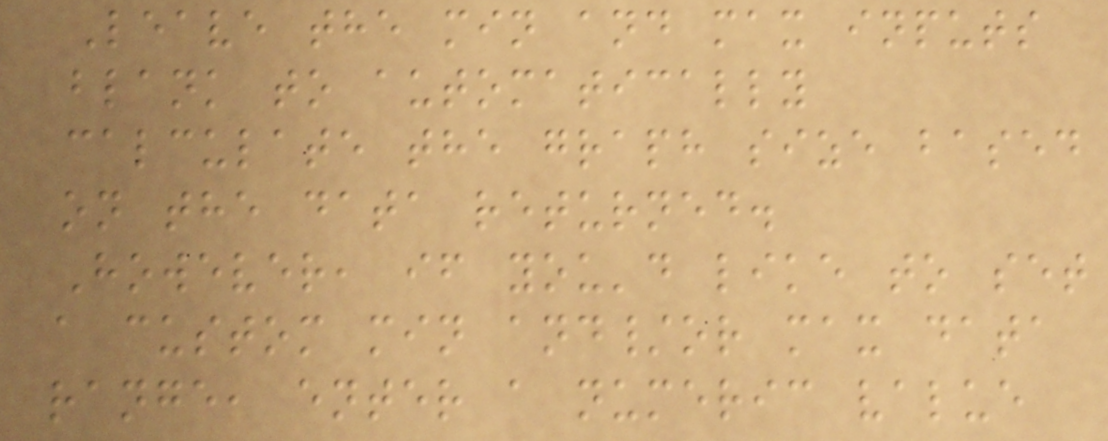Leave the min and max inputs
blank to automatically
calculate the graph size based
on the data returned.
However, if you'd like to set
a custom min and/or max data
range, enter a numeric value
